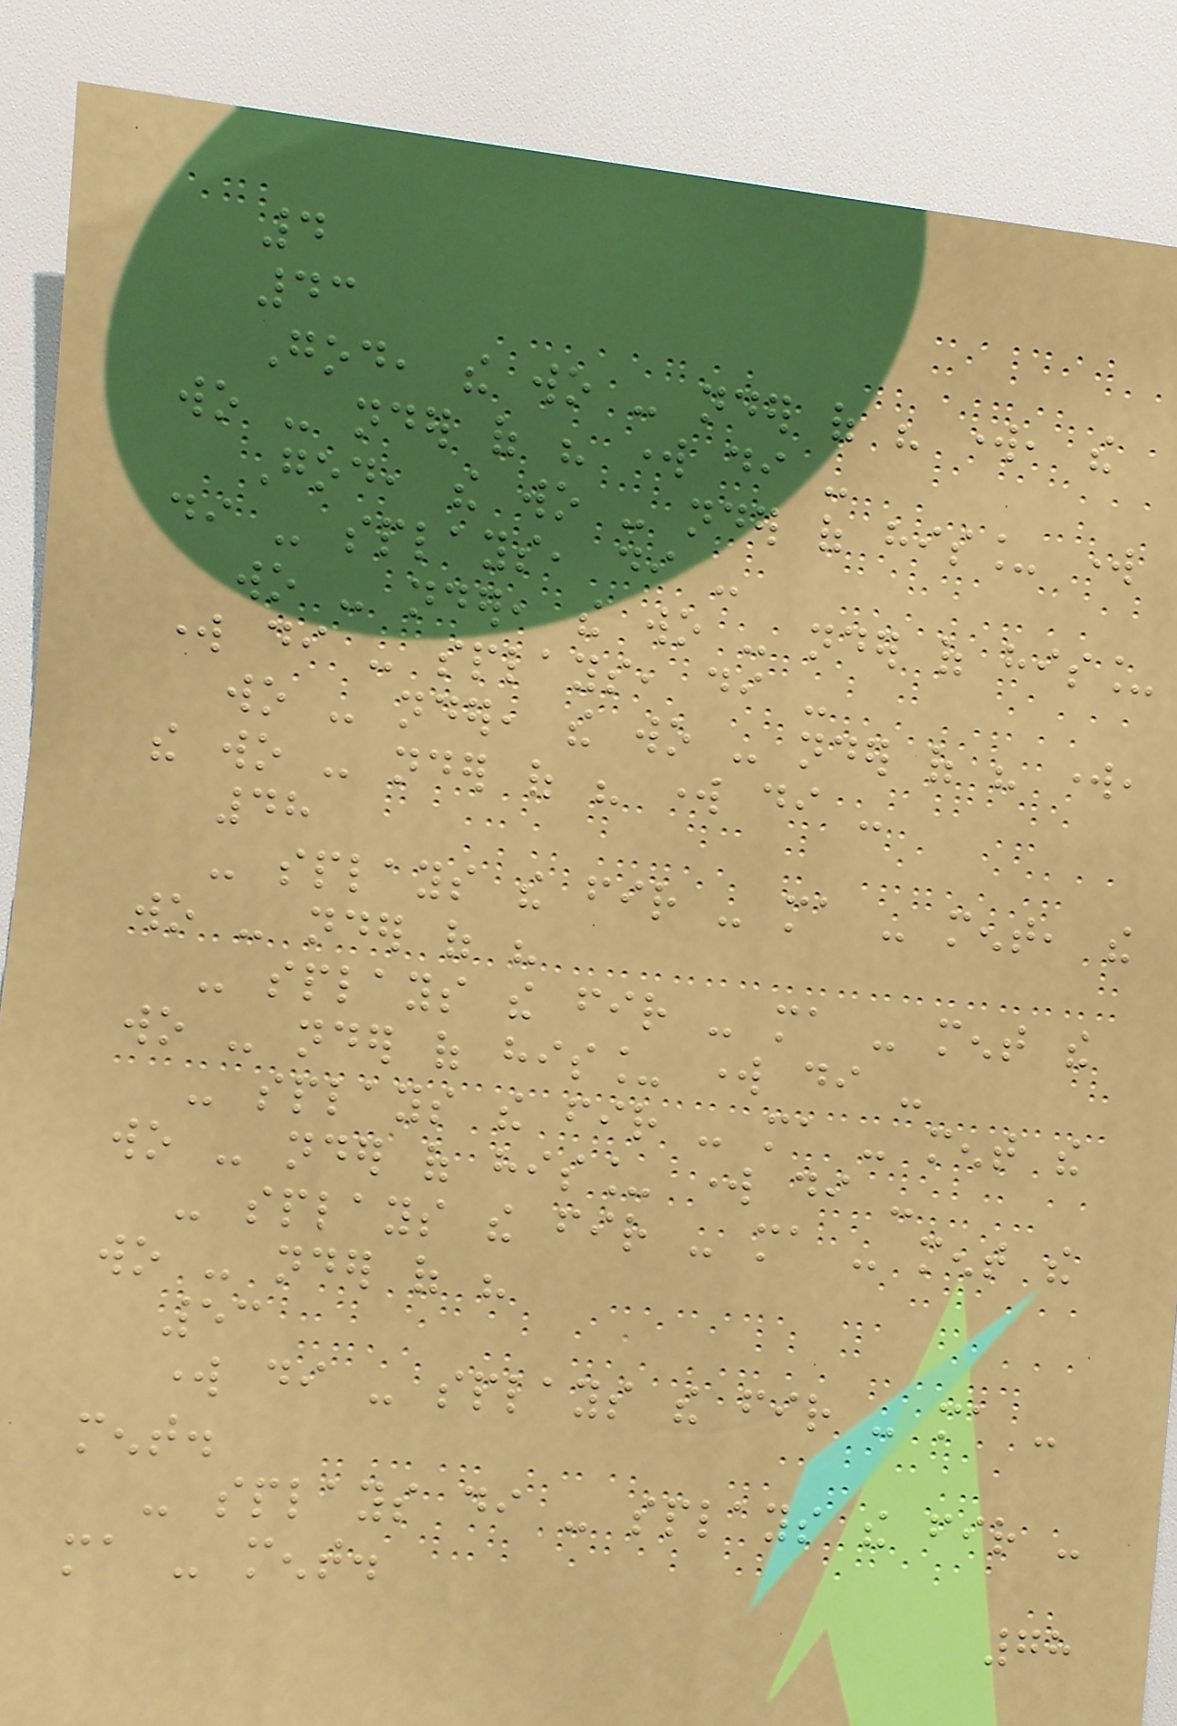4
43
God, the wo - nder of his work, the
wo - nder of his work di -
God, the wo - nder of his_ work
di - splays, di -
wo - nder, the wo - nder of his_
work di - splays, di -
wo - nder, the wo - nder of his work,
the wo - nder of his work di -
48
- splays the fir - ma - ment, the
wo - nder of his
- splays the fir - ma - ment the
wo - nder of his_ work di -
- splays the fir - ma - ment the
wo - nder of his_ work di -
- splays the fir - ma - ment the
wo - nder of his
53
work di - splays the fir - ma -
ment.
- splays di - splays the fir -
ma - ment.
78
